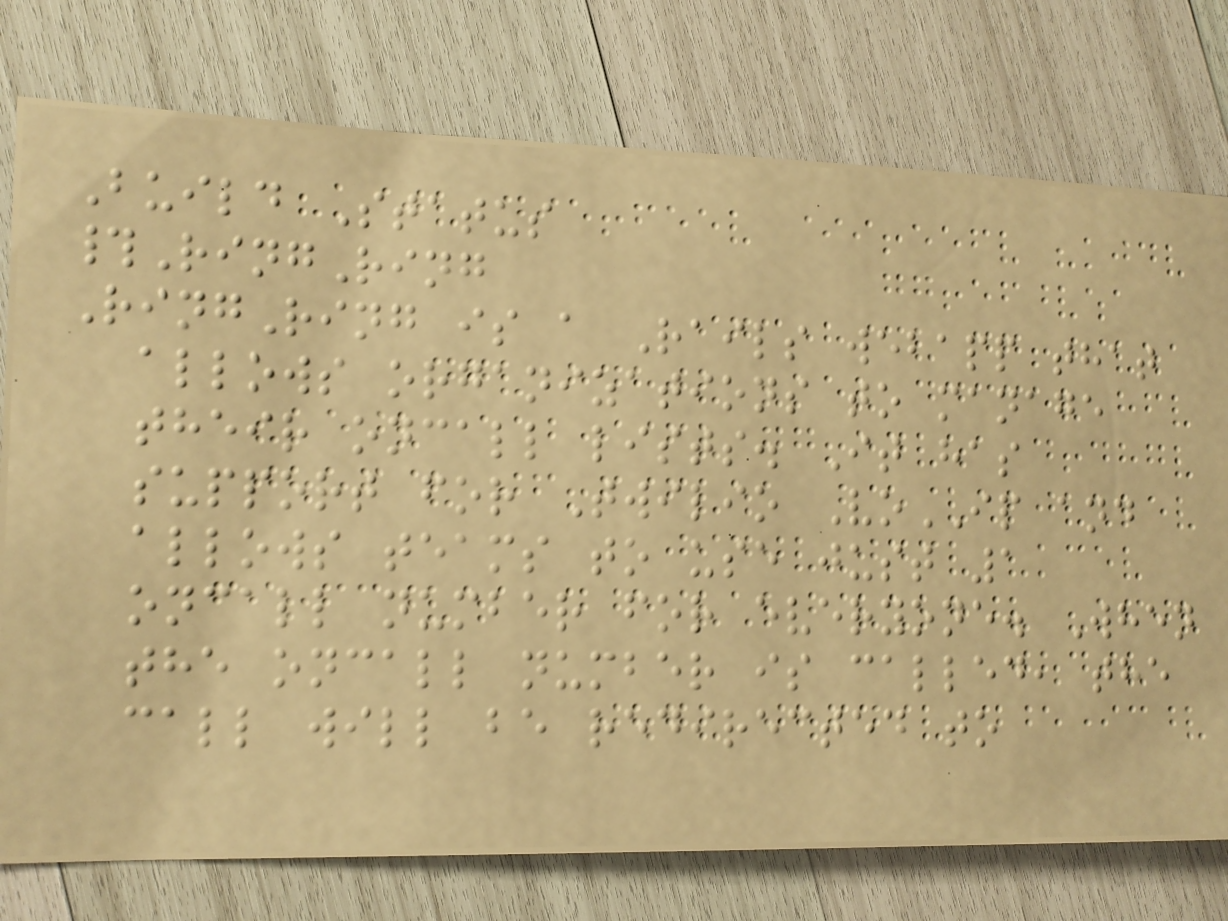Build Status
#RingRing
RingRing is a Rails webapp that
allows organizations to manage
their oncall lists. It has
support for Twilio VoIP and
allows teams to use just 1
oncall number for everyone. When
the oncall number is called, the
call will be redirected to
